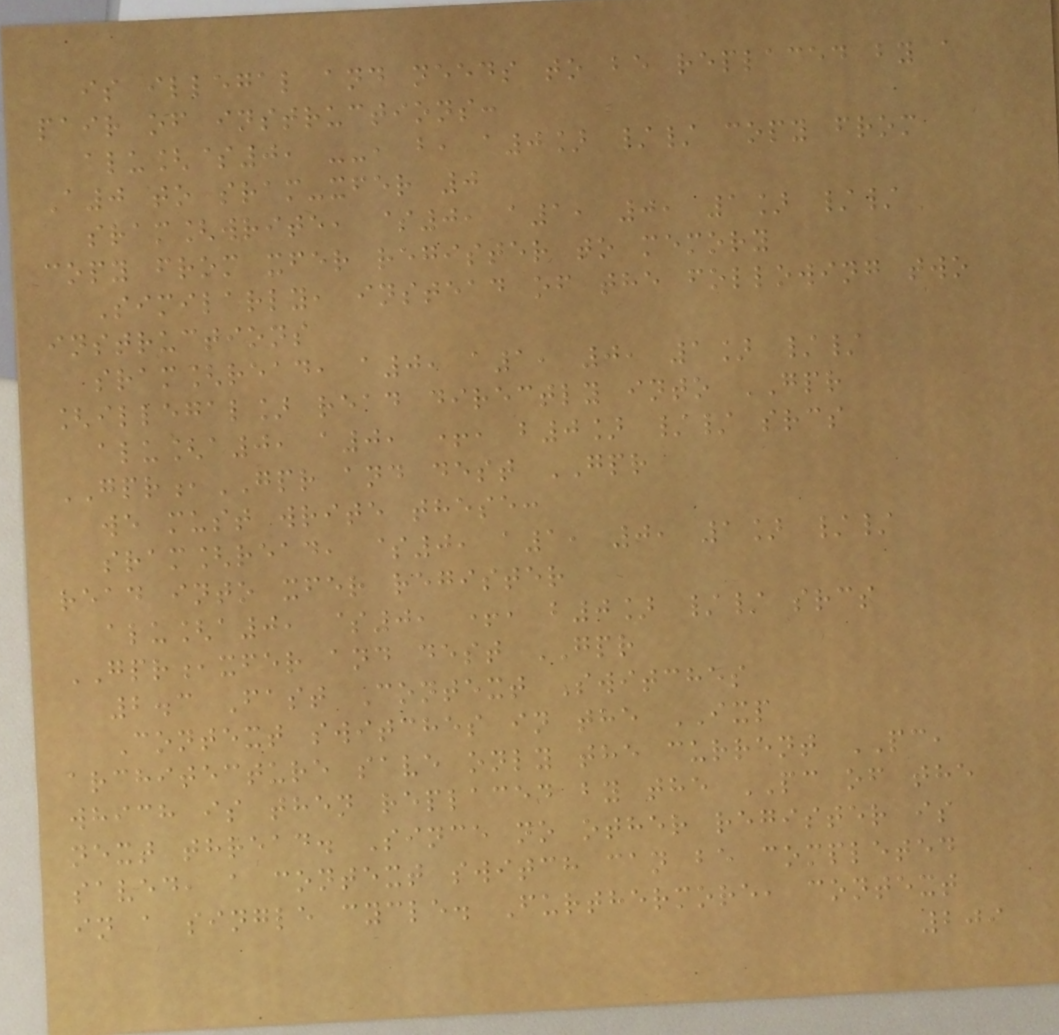is illegal and needs to be replaced by a
pair of instructions:
alu[$0, --, b, a0] // copy from
A0 to sram-xfer 0
sram[write, $0, a1, 0, 1] //
copy from xfer register to memory
Similarly, instead of the following two
instructions
sram[read, a0, a1, 0, 1] //
[illegal] read directly into GPR
alu[a0, a0, +, b0] // srcs
GPR,GPR and dest GPR
we must write these:
sram[read, $0, a1, 0, 1] //
read into xfer register
alu[a0, $0, +, b0] // srcs
GPR,xfer and dest GPR
2.3 Fast Context Switches
Context switches in the IXP
architecture save only the current PC,
which is then replaced by the PC of the
next thread. Since no other register is
saved, a context switch can be completed
in a single cycle. Furthermore, context
209
